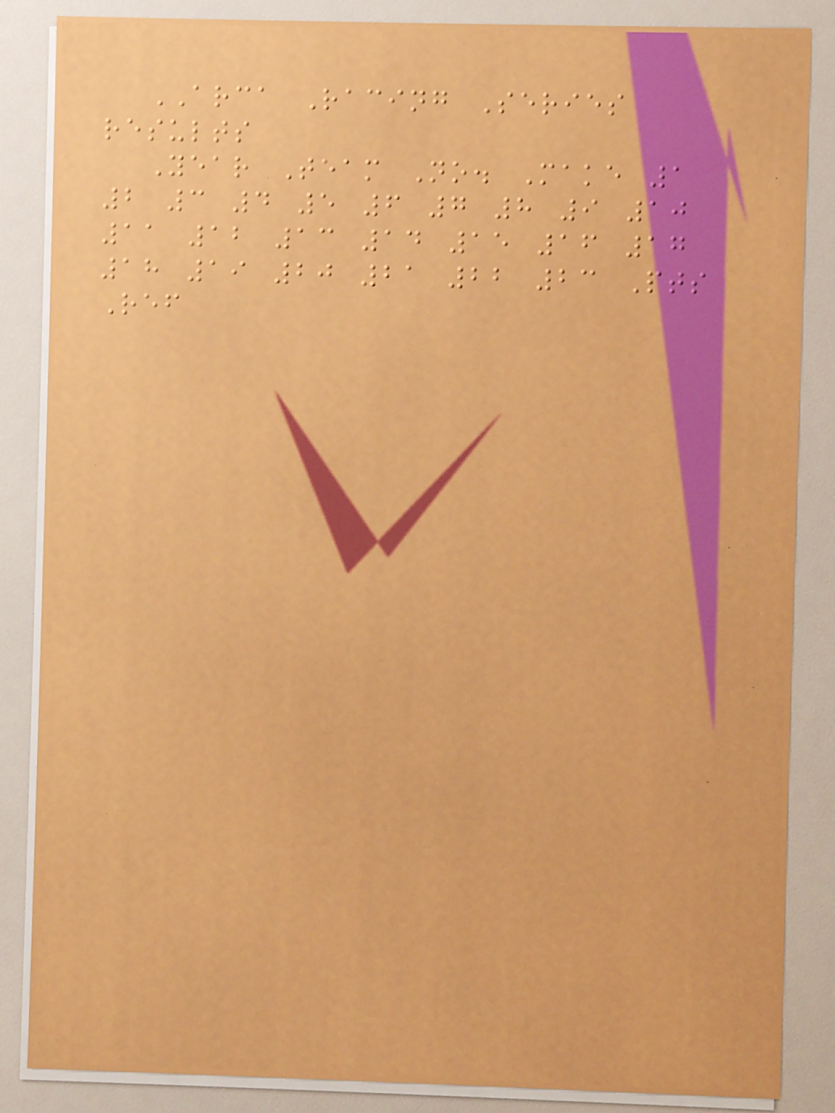ARCA Racing Series
results
Year Team No. Make 1
2 3 4 5 6 7 8 9 10
11 12 13 14 15 16 17
18 19 20 21 22 23 Pts
Ref
